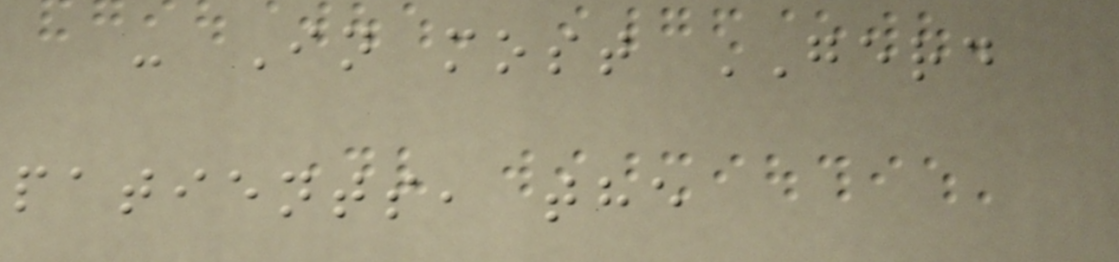- In most GERD
patients, the
